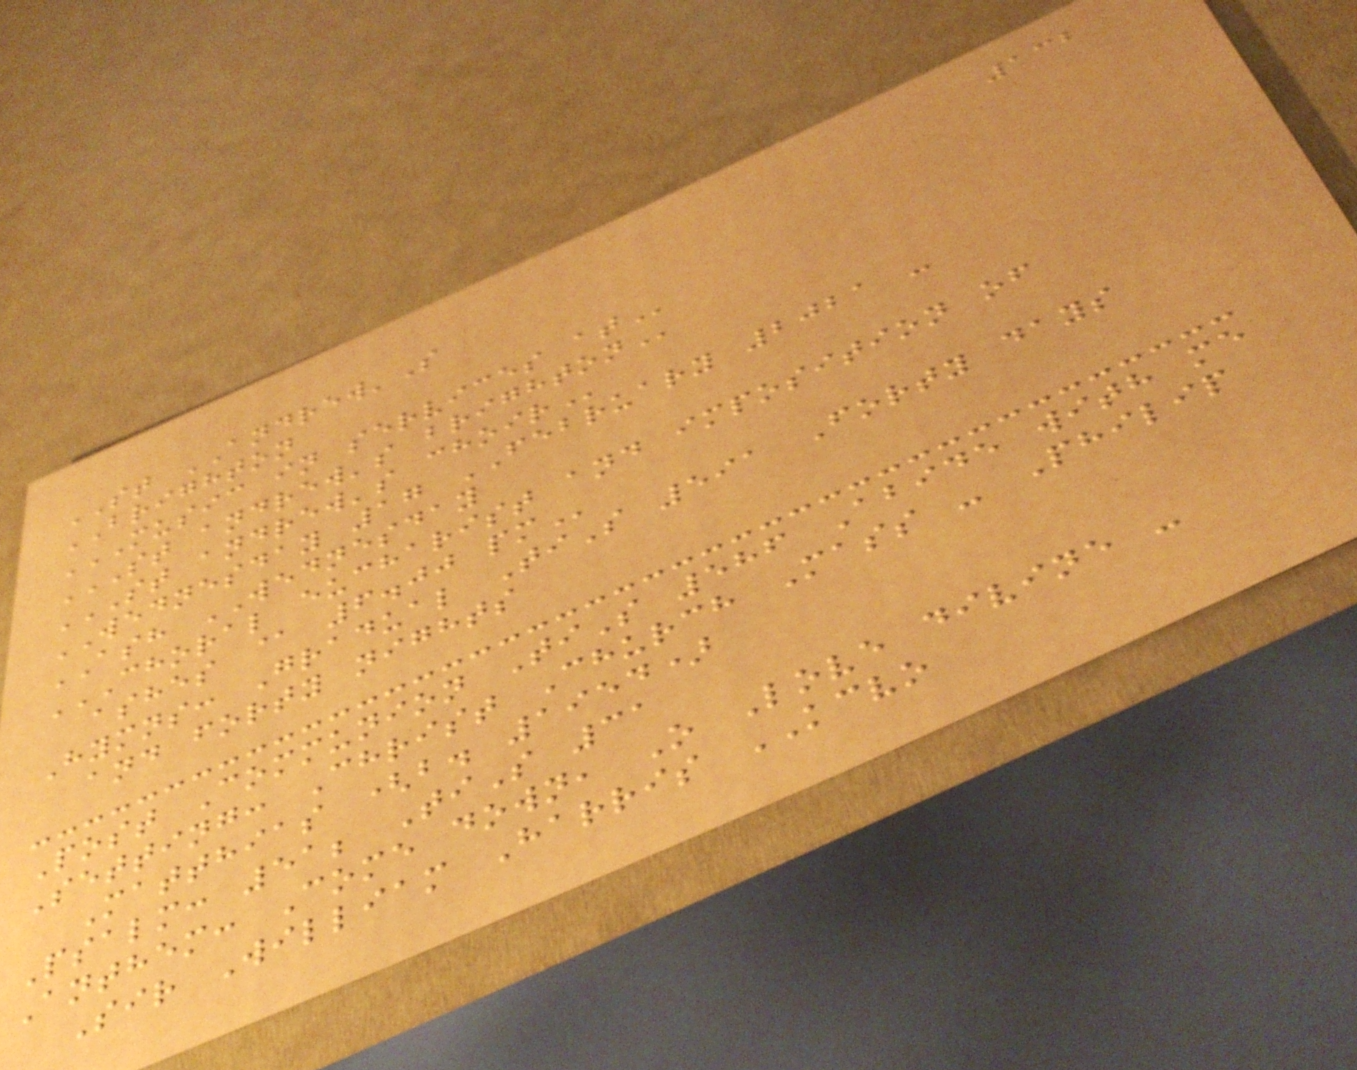132
ST ANDREW'S
BRIGHTON
MUSIC IN SERVICES AT
ST ANDREW'S BRIGHTON
ST ANDREW'S CHOIR
WEDNESDAY 17 FEBRUARY 2021 -
ASH WEDNESDAY
CHORAL EUCHARIST AND IMPOSITION OF
ASHES @ 6.00 PM
Hymns: Gradual TiS 591 Forty days
and forty nights
Post Communion TiS 586 Abide with me
Setting: Christ Church Mass - Philip
Matthias (b. 1954)
Psalm: 51; TiS 31
Anthem: Come down, O Love divine -
Sir William Harris KCVO
